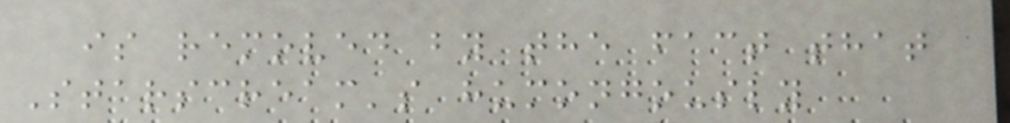is removed by the fact that
Starscream's humongously
